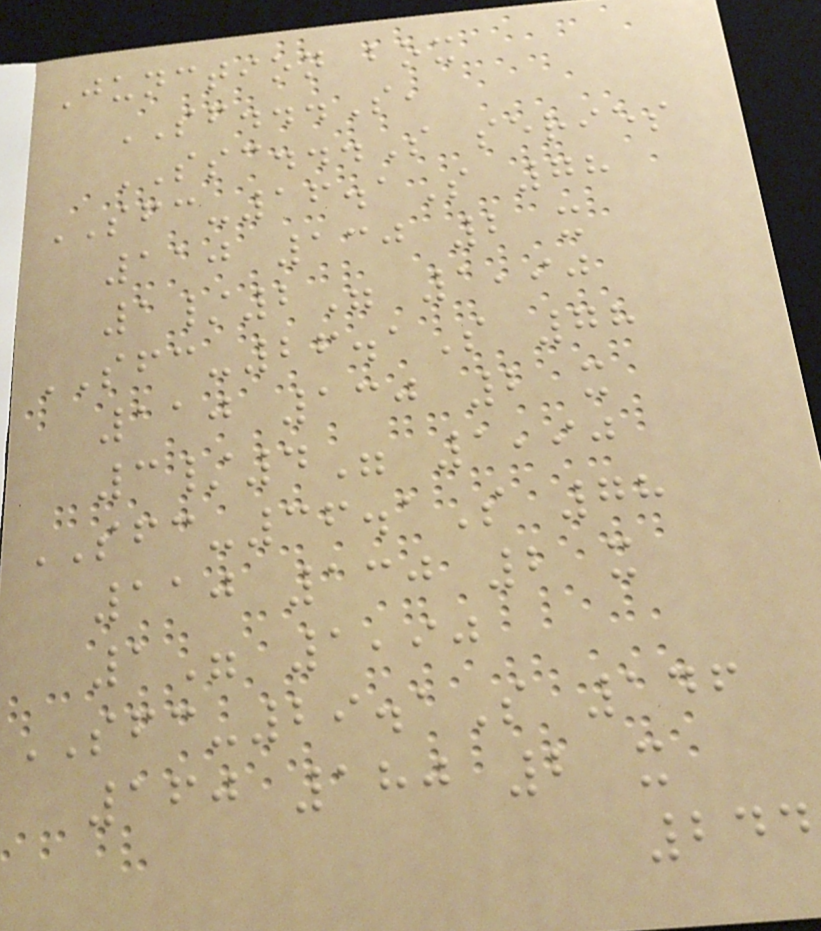Junction box
SF...S,
SSC...S series
SFC-16.1S 78
110 130 2 x
1/2" 1,90
SFC-26.1S 78
110 130 2 x
3/4" 1,90
SFC-36.1S 78
110 130 2 x
1" 1,90
SFC-29.1S 146
160 180 2 x
244
